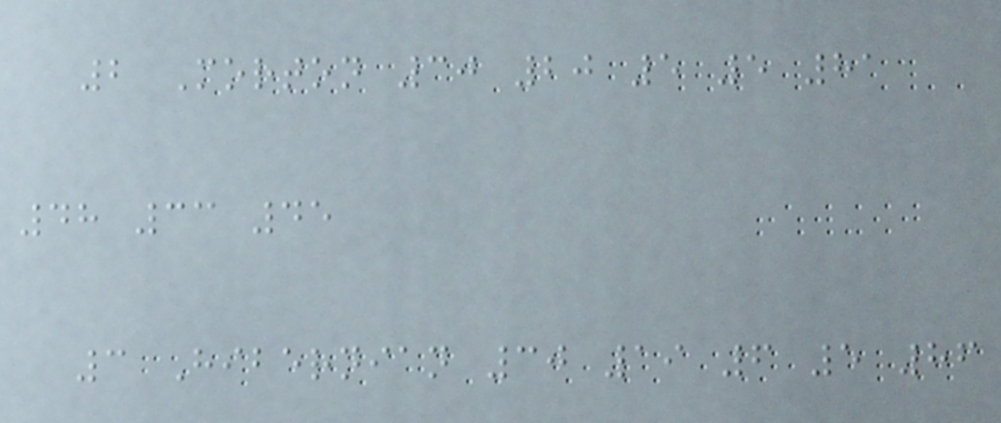2 Morton 30 20 5 5 81
48 33 45
3 Hibernian 30 19 6 5 86
